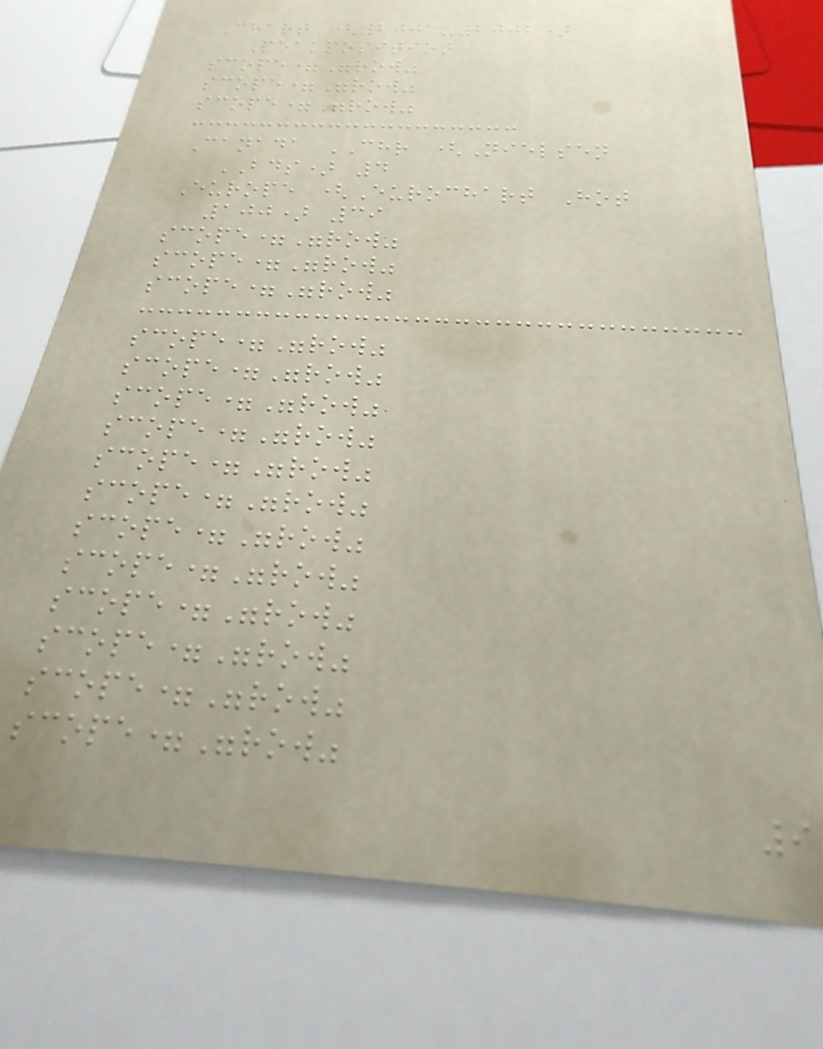Chart (2001-2002)
Peakposition
scope="row"
scope="row"
scope="row"
Canada CHR (Nielsen
BDS) 4
Europe (Eurochart Hot
100) 39
scope="row"
scope="row"
scope="row"
scope="row"
scope="row"
scope="row"
scope="row"
scope="row"
scope="row"
scope="row"
scope="row"
scope="row"
scope="row"
scope="row"
scope="row"
9
